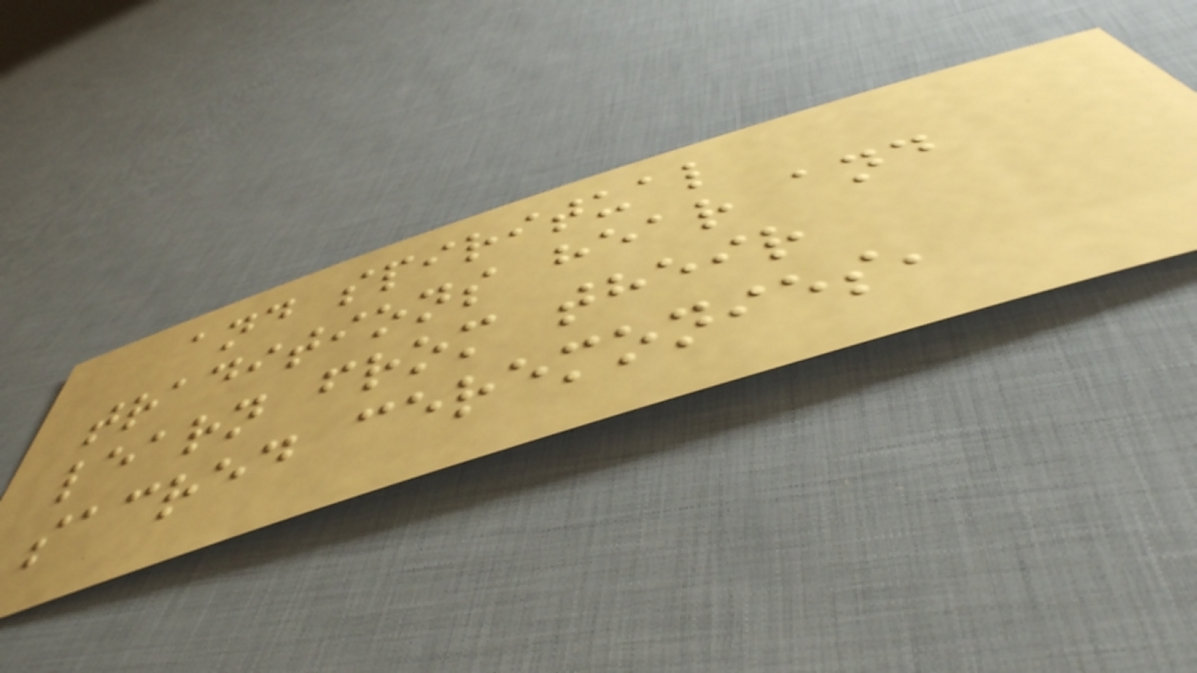and spiritual
traditions hear and
learn from their
sacred ceremonies,
